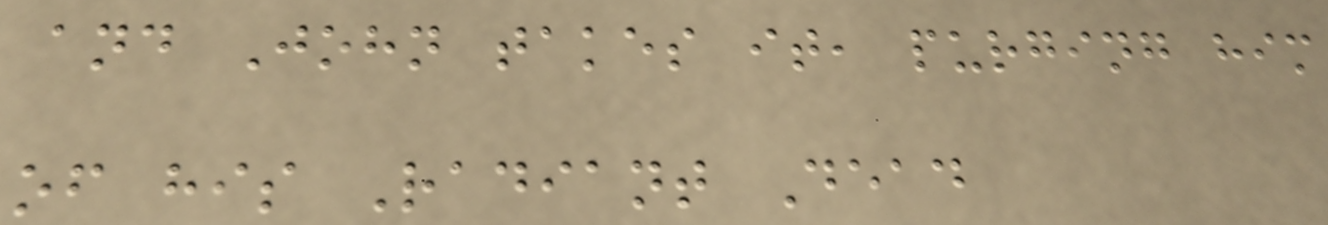and John takes it, purging him
of his Radiant Dead
